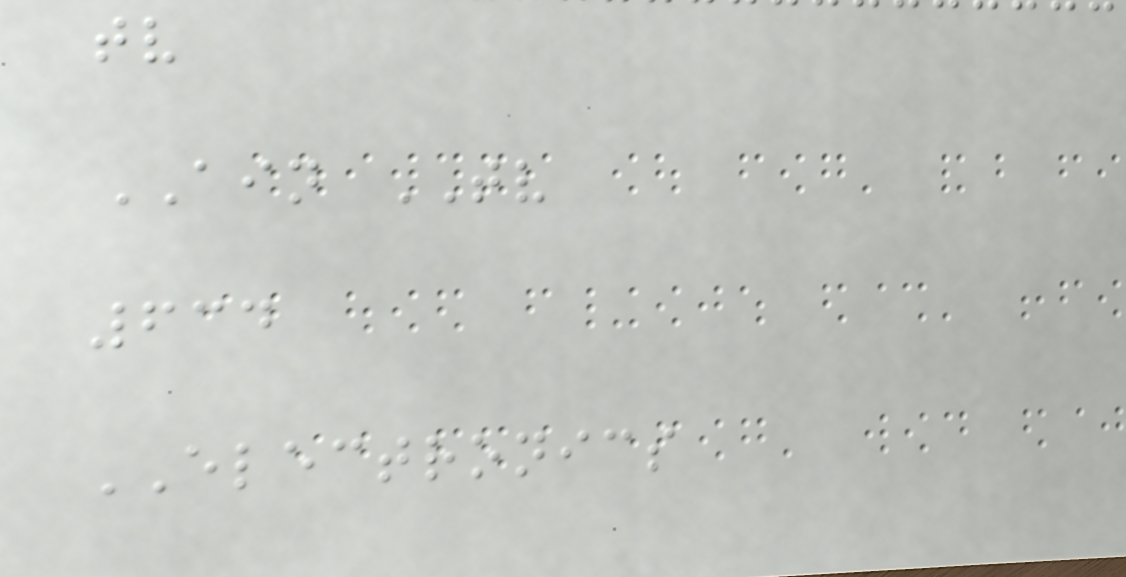tv
AIN TV
634
ELECTRONICS
